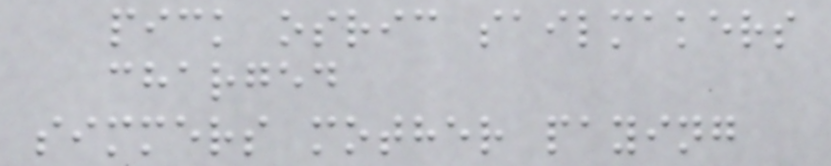pick osric sailmakers
charged
simmers mother paying
